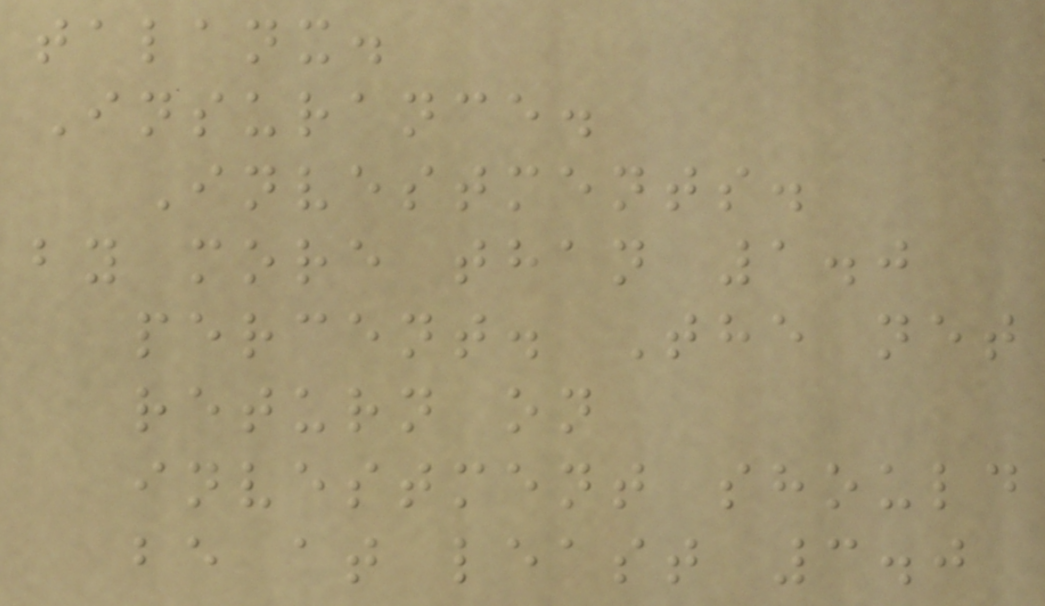talanx.
Insurance.
Investments.
by more than 1.0
percent. The net
return on
investment should
be at least 3.0
